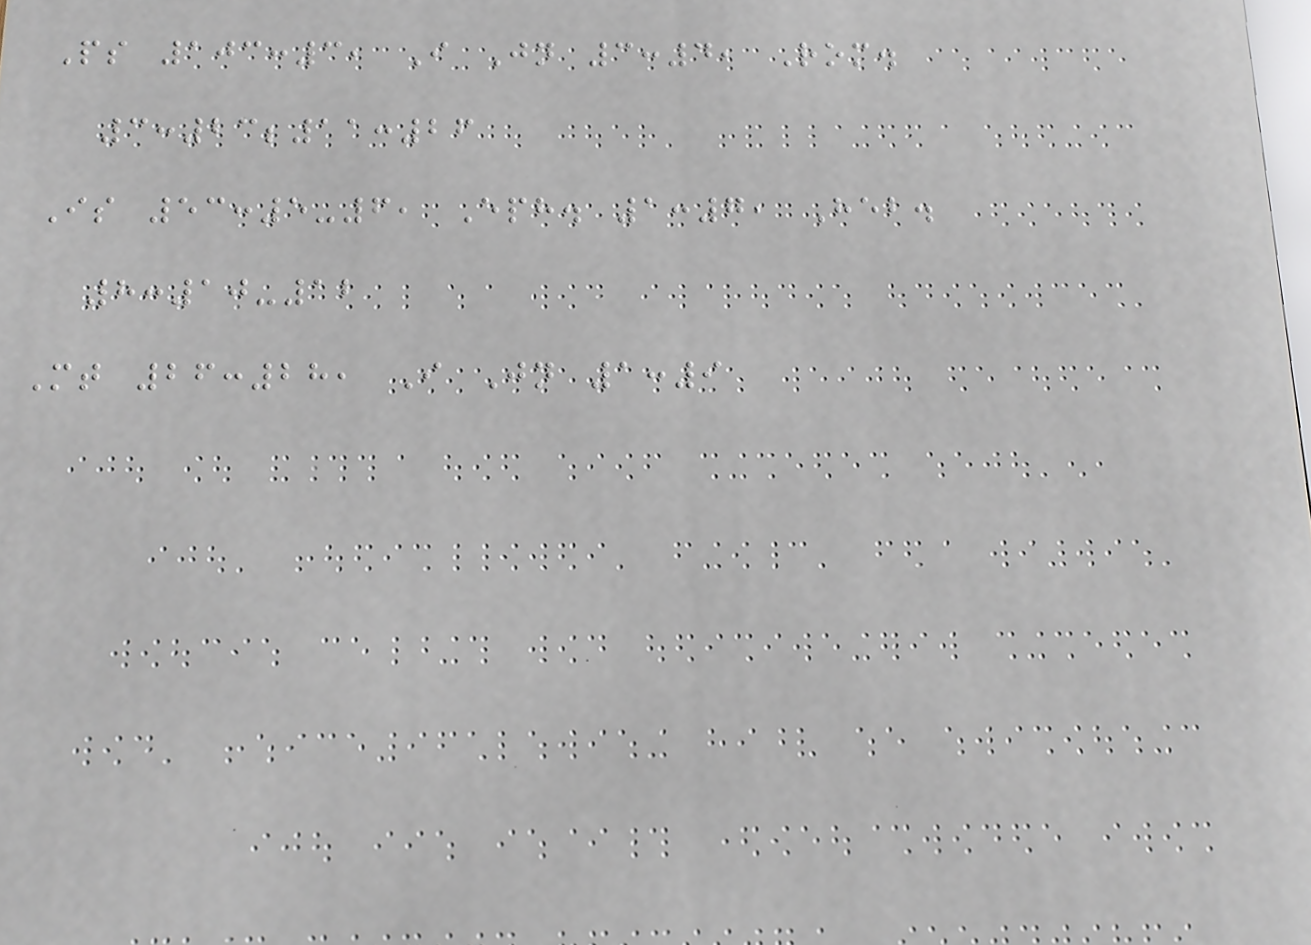Ps 103:3, I Jn 3:4, Rom.
3:23;11:26
Is 53:5-6, Eph. 1:7, Heb.
8:10-12
Mt 26:28, I Jn 1:9
